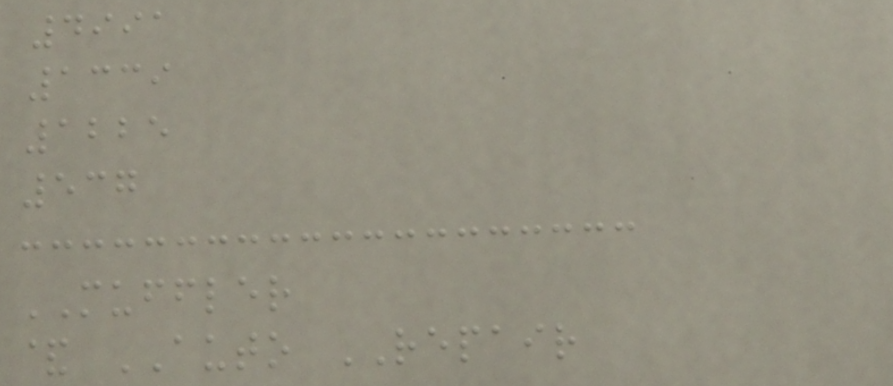4991
1339
1225
537
MUFFLER
& AUTO REPAIR
